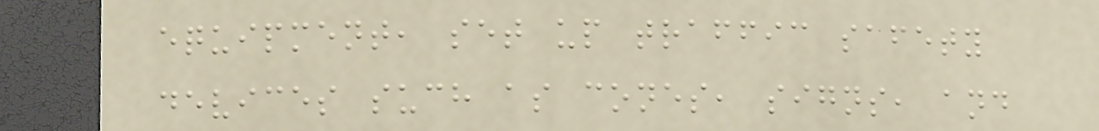equipment, set up traffic safety
devices such as cones, signs, and
